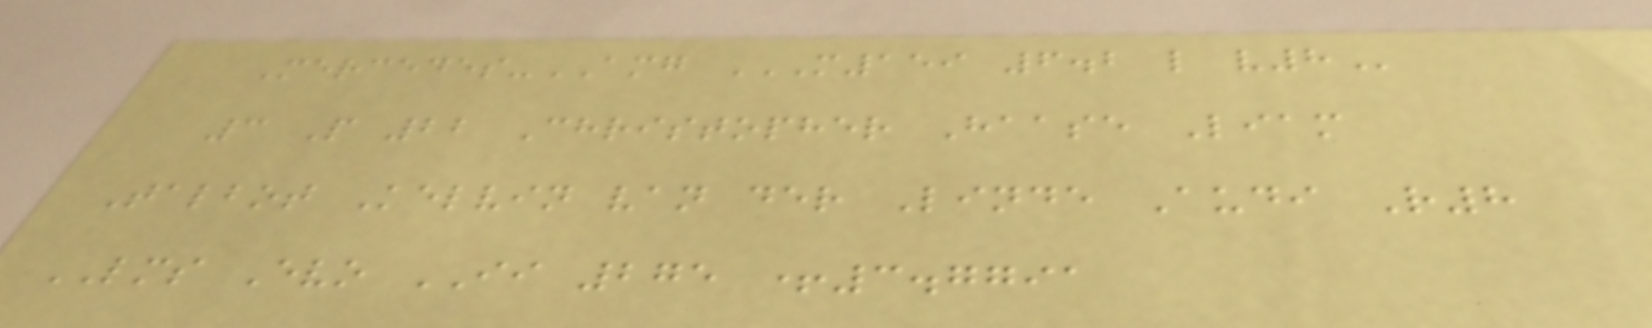Mercedes-AMG M159 6.2 L V8
3 P 22 Christopher Haase Liam
Talbot Kelvin van der Linde Audi R8
LMS Evo II 275 +3.7791
